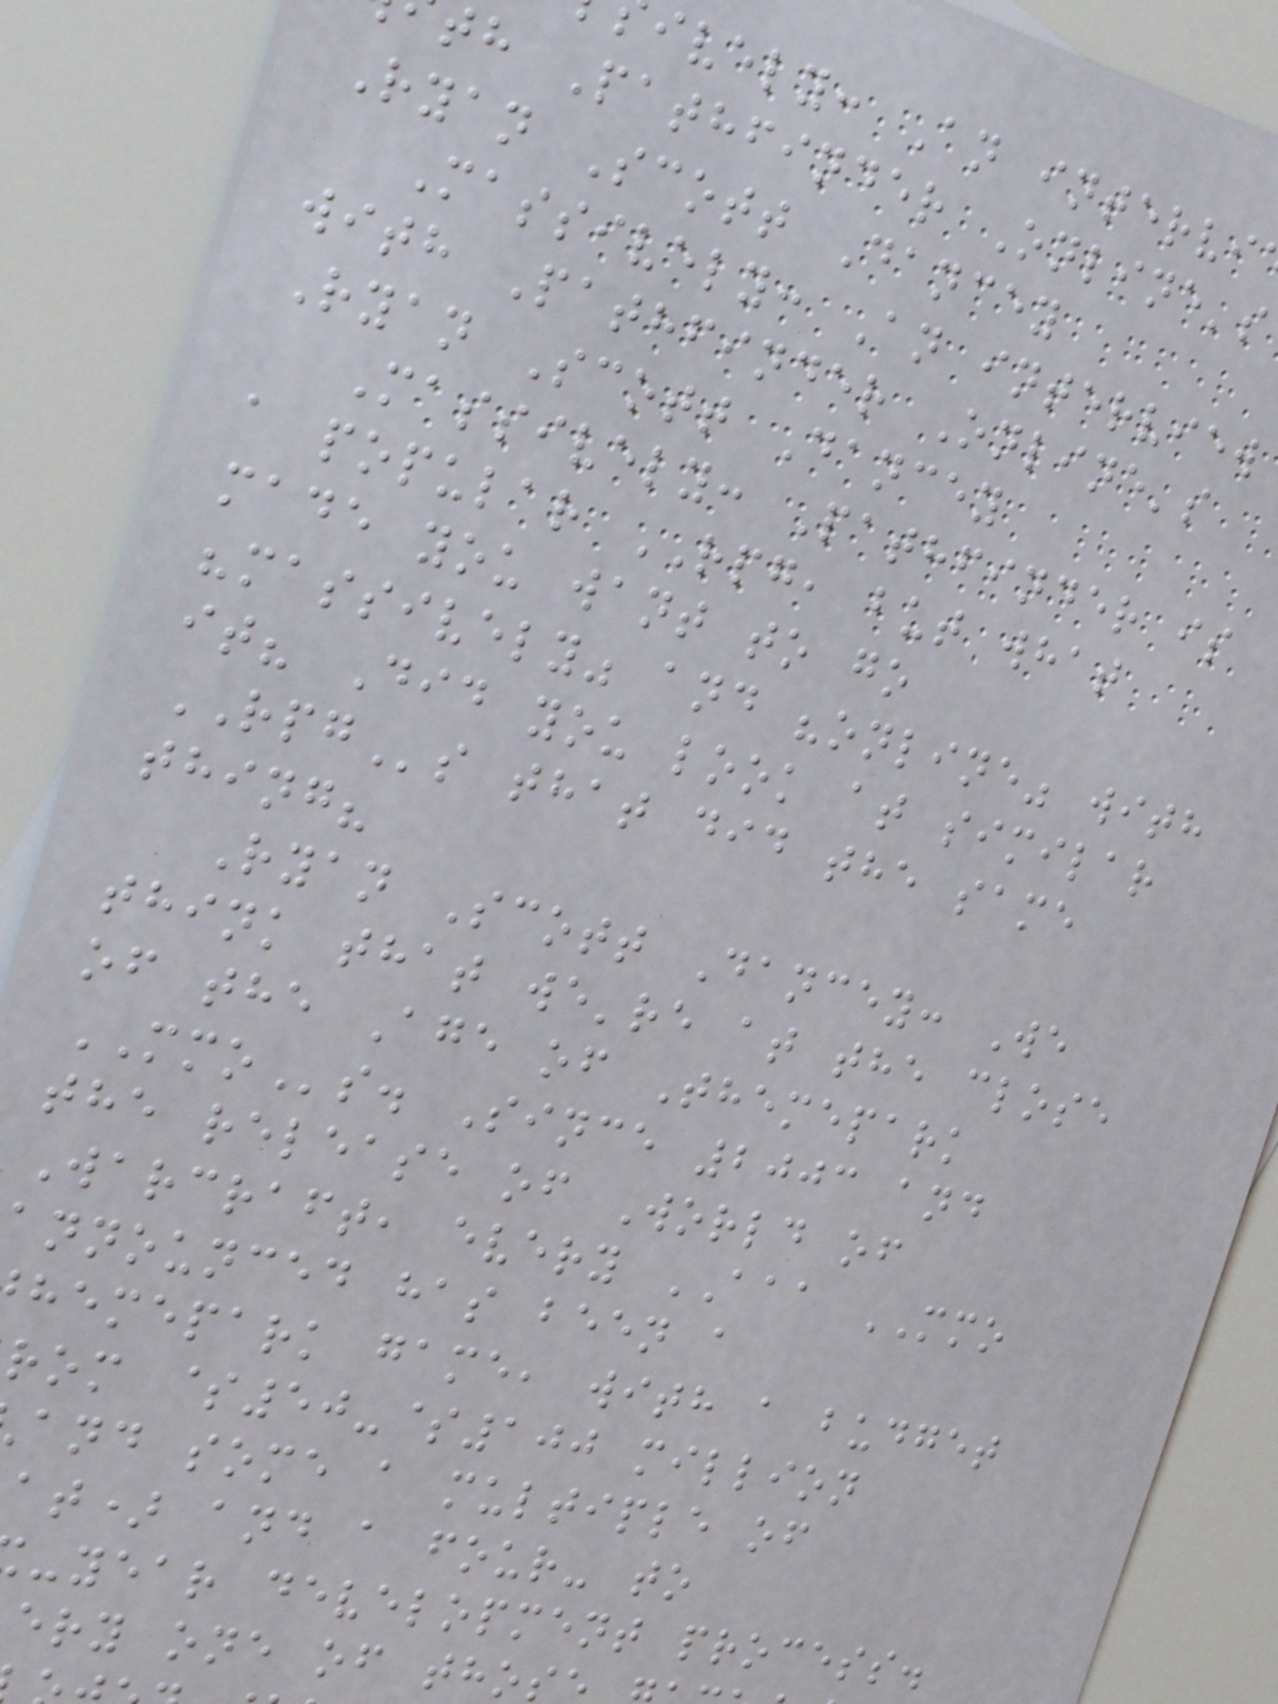ively: An intervi
th Pathfinder Online's
Ryan Scott Dancey
Massively: An interview
with Pathfinder Online's
Ryan Scott Dancey
Massively: Pathfinder is
a popular RPG, but what
made you want to go
"massively" and "online" with
it? Did you look at similar
RPGs that did the same
thing?
Ryan Scott Dancey: We
think that we're at the close
of the Age of Themepark
MMOs. Since 2003 and
the release of World of
Warcraft, every AAA MMO
announced has been a
hemepark game, with a budget
rom $50-$100 million
and some a multiple of
at) and a four- to
-year development process.
ery one of thos
